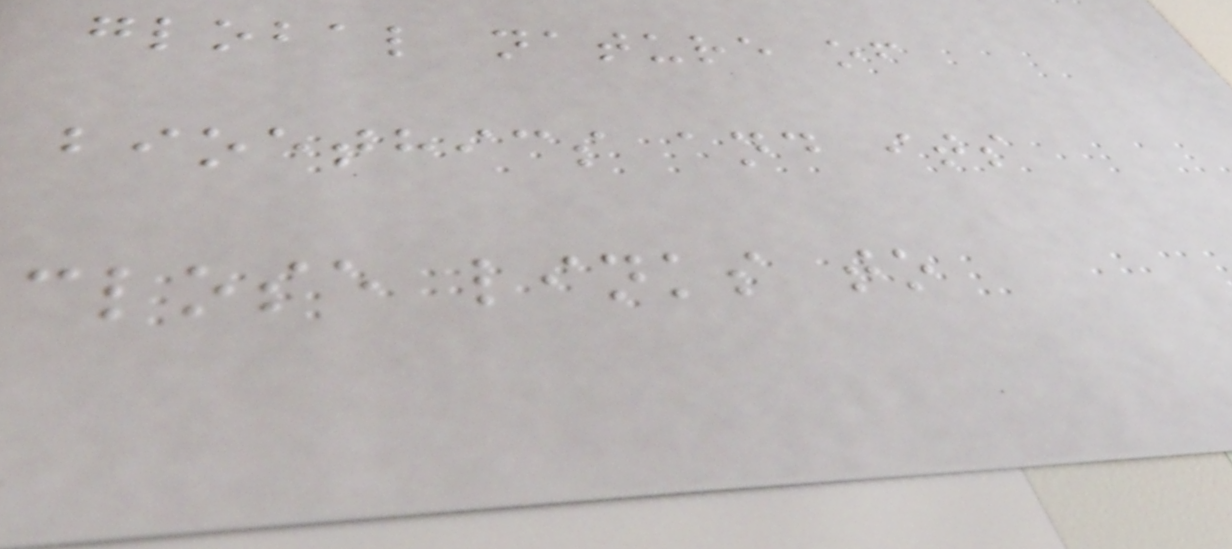global nature of
bioethics and its
close links to
